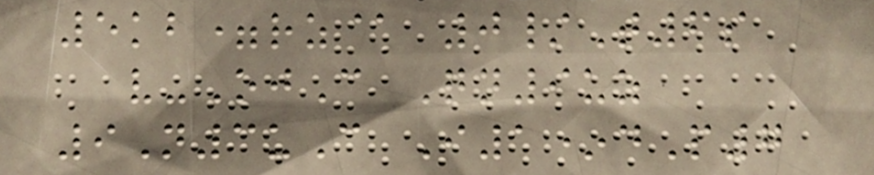5kb=rz@ 0/T6s
v-OjC Qn9uz
9N3uC I1*dP7
